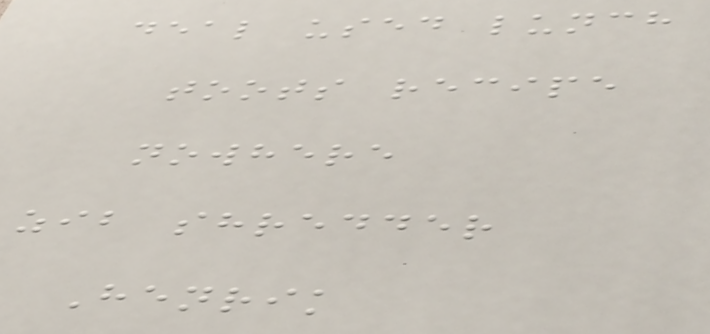deal used lunch
toots recipe
nowhere
zib shredder
Henrik
